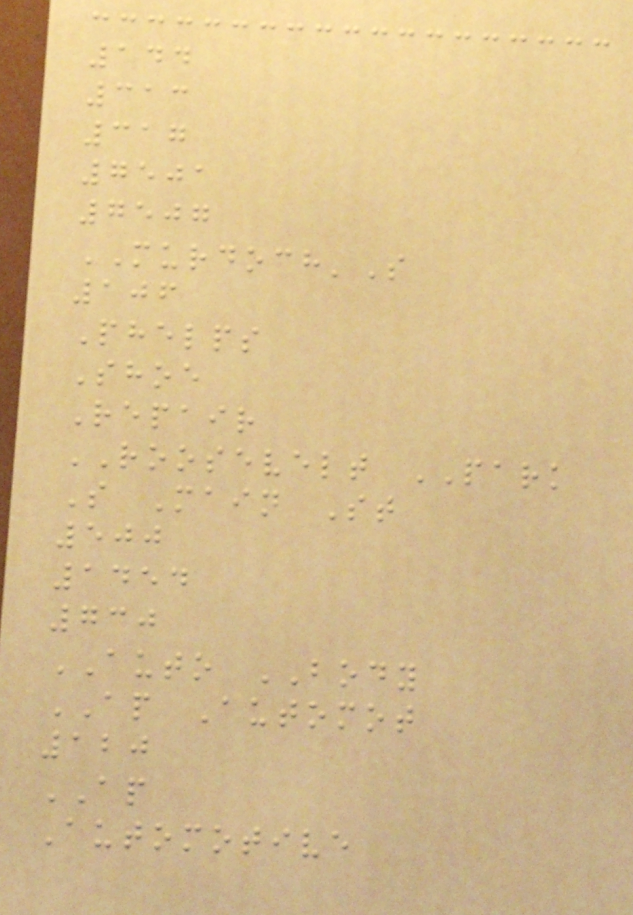144
313
317
7501
7507
MURDOCH'S
106
Phelps
Shoe
Repair
ROOSEVELT PARK
S Main St
500
1454
730
AUTO BODY
AP Automot
120
AP
Automotive
